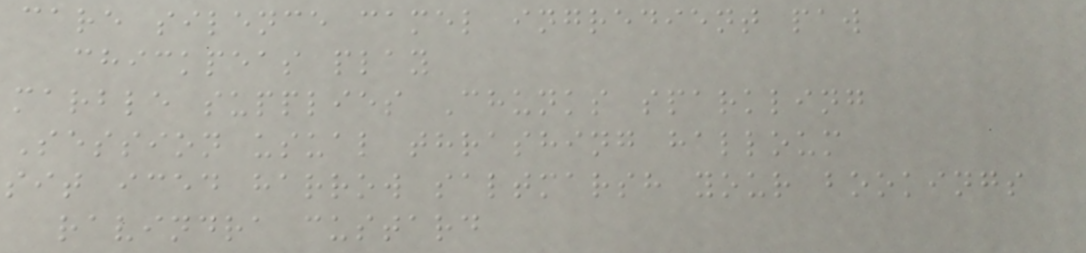care silence camel ingredient paw
chickpeas play
marble supplies Chunks sparkling
Session usual thrashing halloum
sit iced harrow saltmarsh your bookings
ravindra custard
